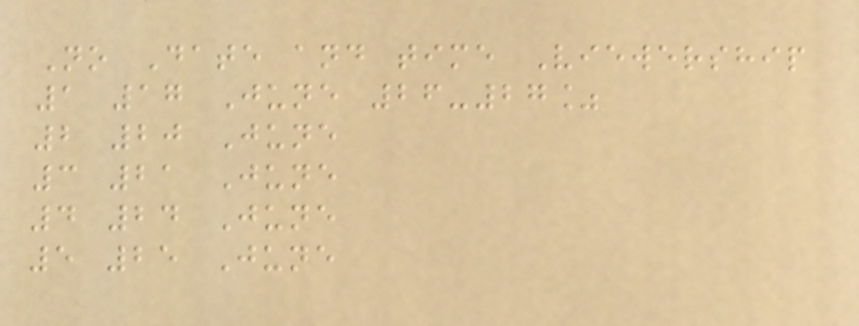No Date and time Viewership
1 17 June 26-27%
2 20 June
3 21 June
4 24 June
5 25 June
